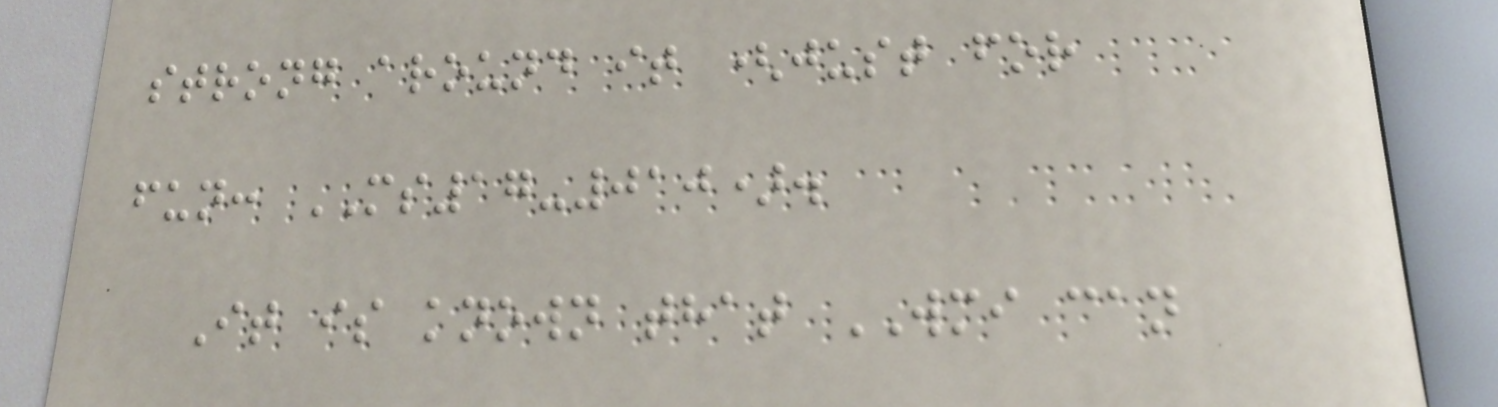strong around it (just for
fun: MS17-010).
It is known that WMI can
